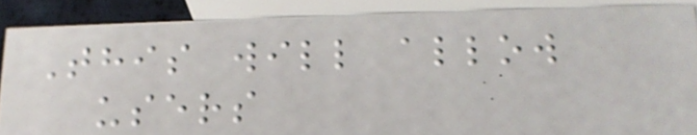This will allow
users
